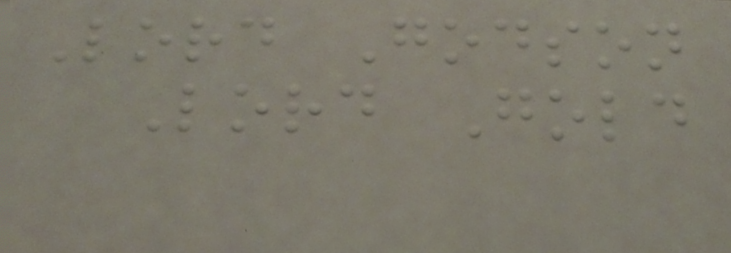Lord Godson
Lord Gold
